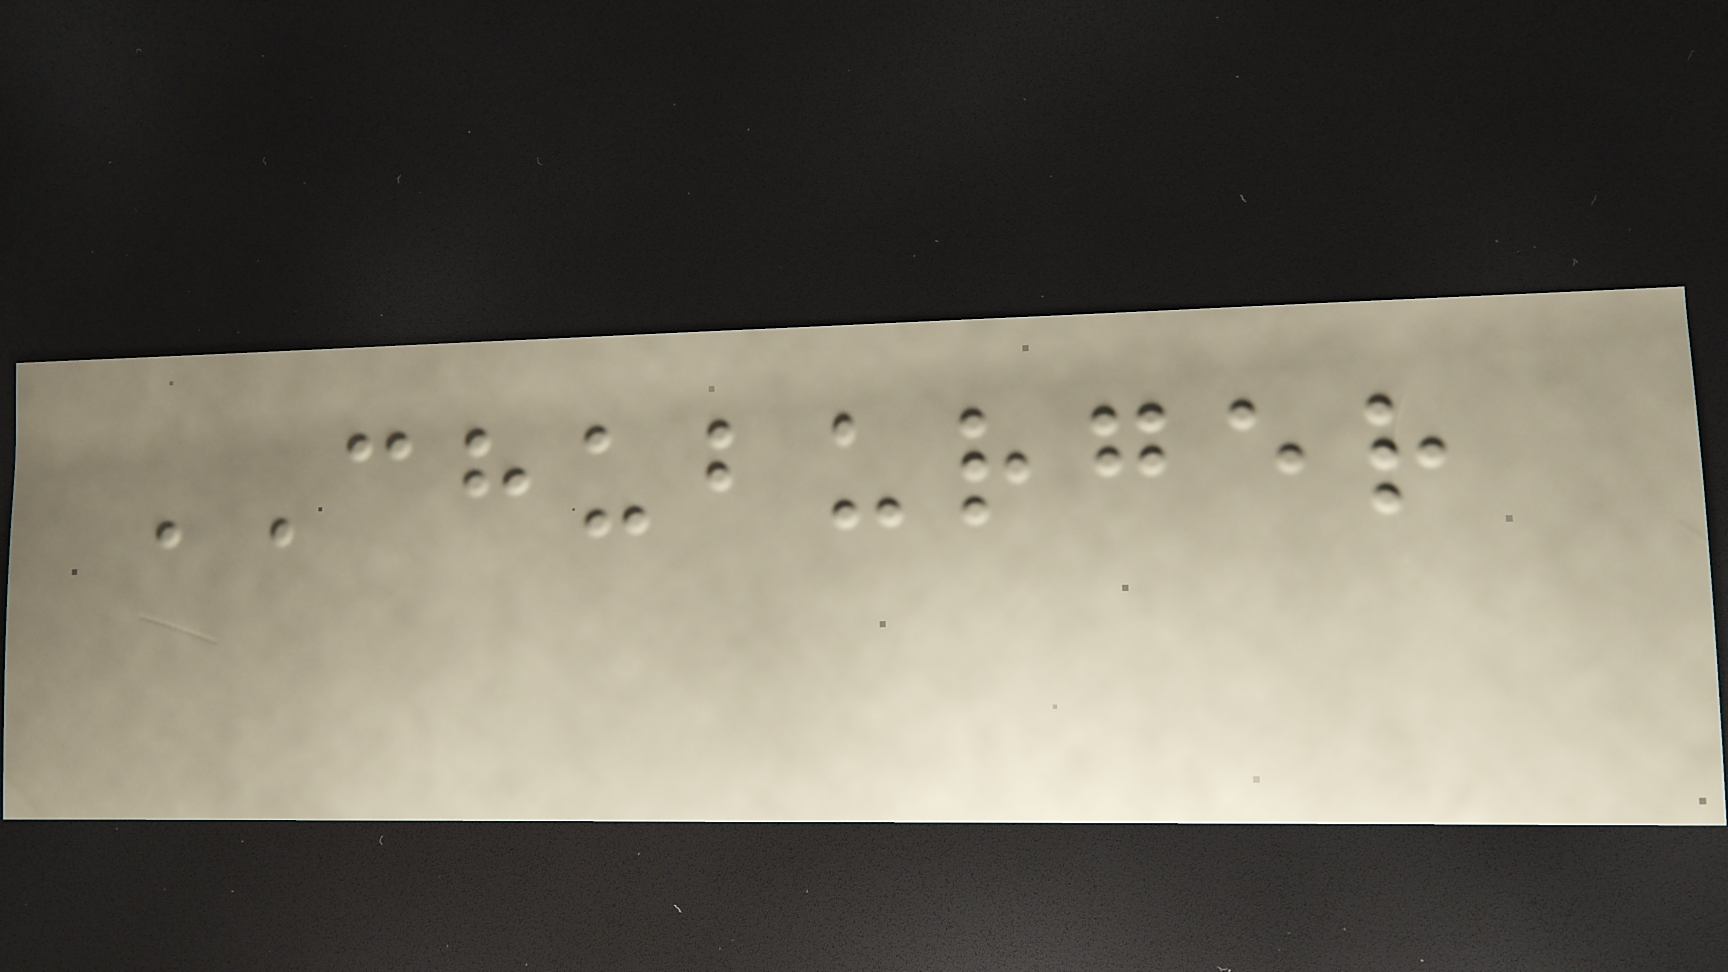CHUBURGER
